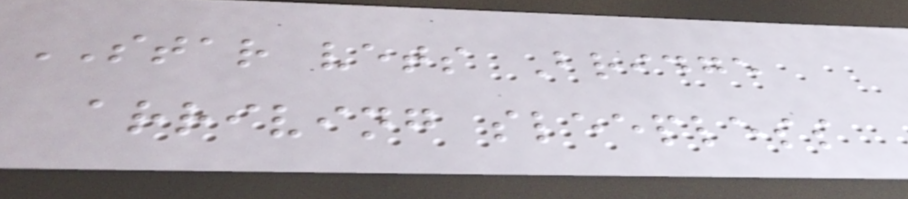STAR vets Bridge
arriving sleepless
